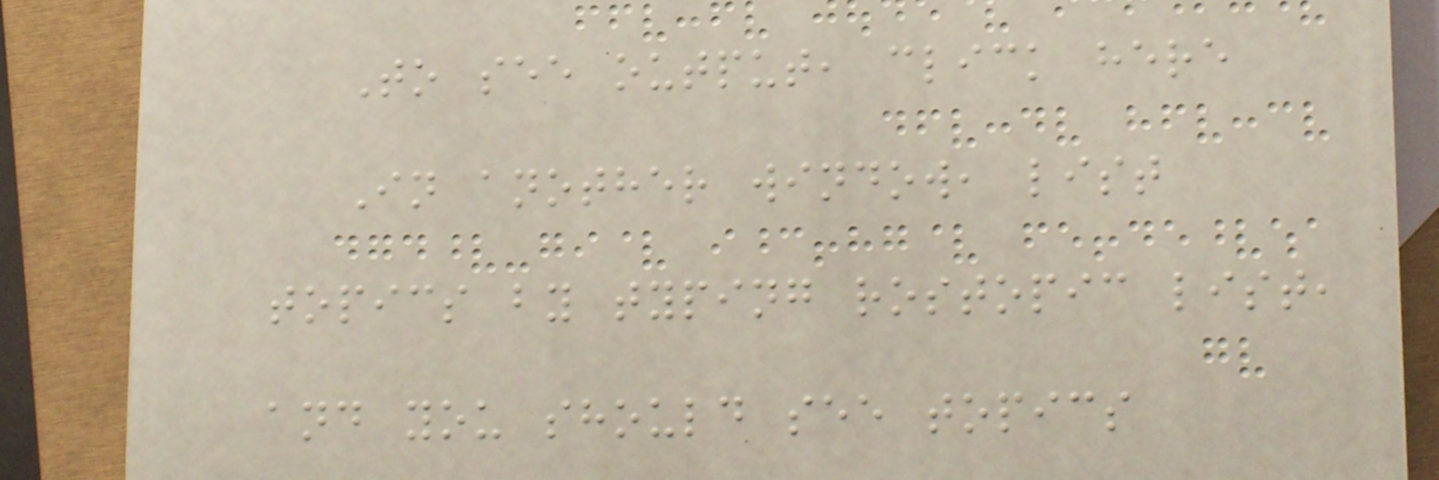To see output, click here
In another window, list
topics by typing rostopic list,
and you should see topics
